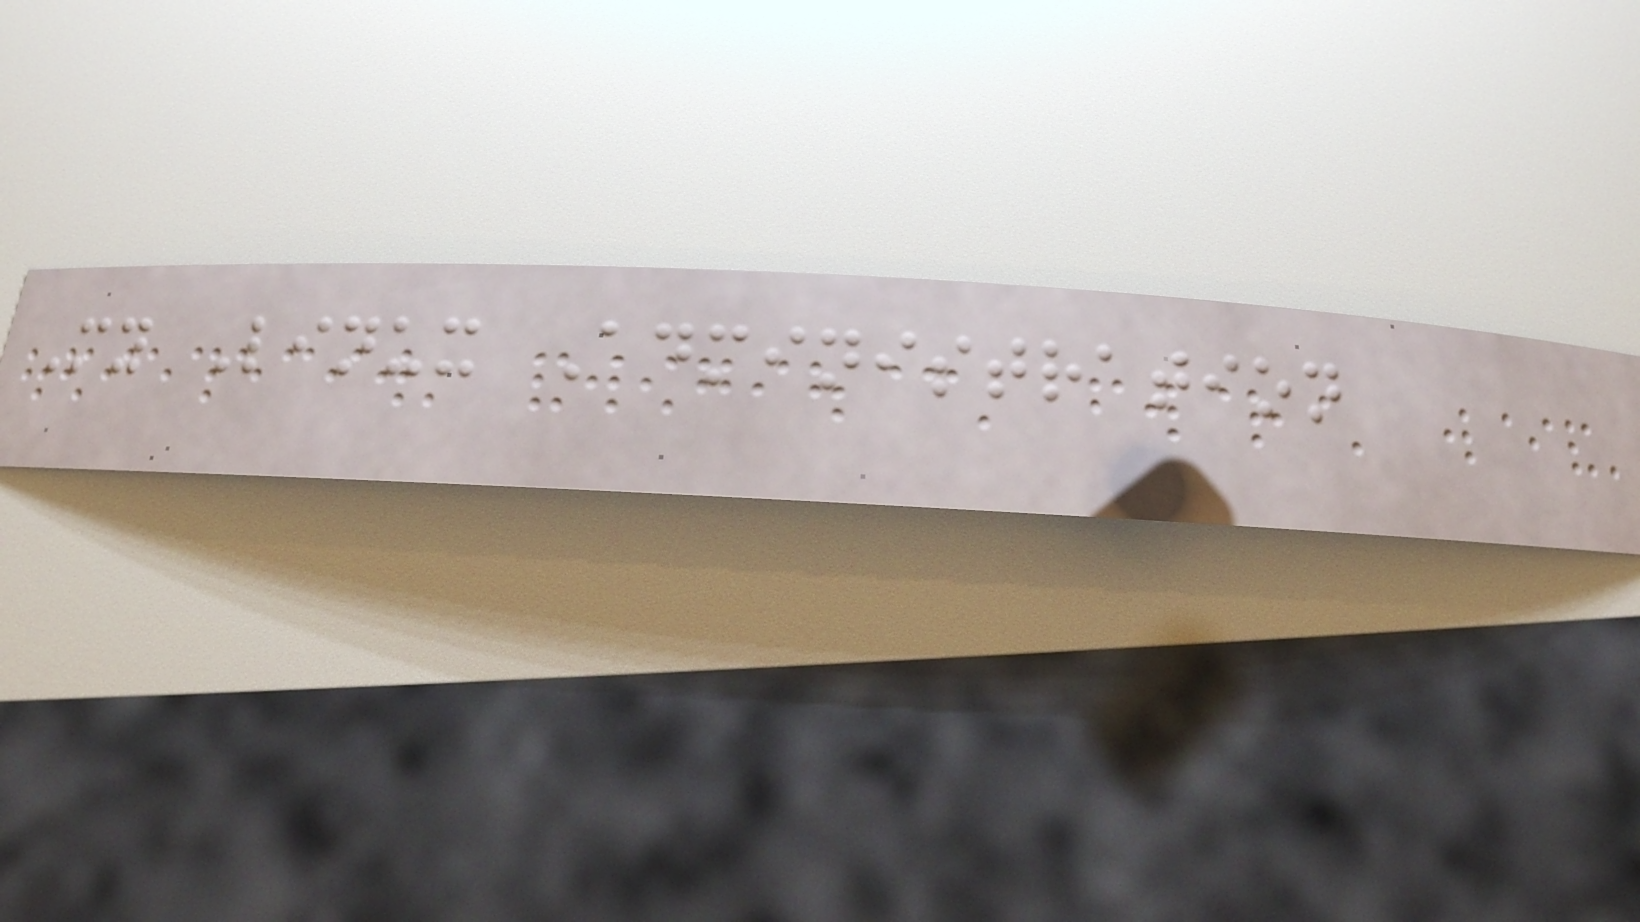My Linux Administration
